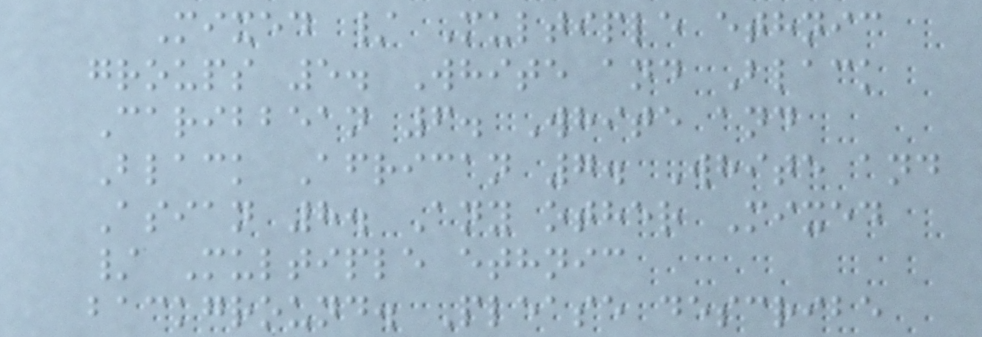Mixed / Multiple ethnic
groups 5. White and Black
Caribbean 6. White and
Black African 7. White and
Asian 8. Any other Mixed
/ Multiple ethnic
background. Please describe
